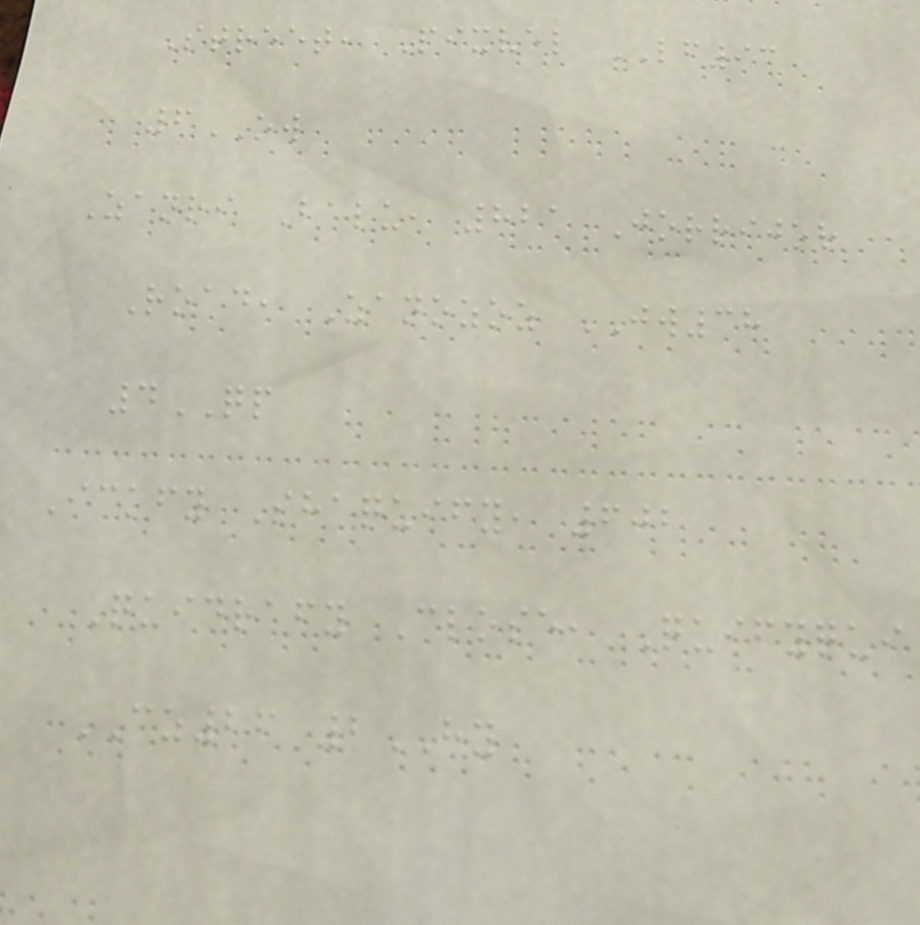Street, Pixvel LF93
6OW
Zanri Balu, 821 Jorrijor
Road, Zanozoz JW38
4QP
Ickfy Shaquify, 602
Quidrafy Close, Quifyqui
CZ26 2HY
